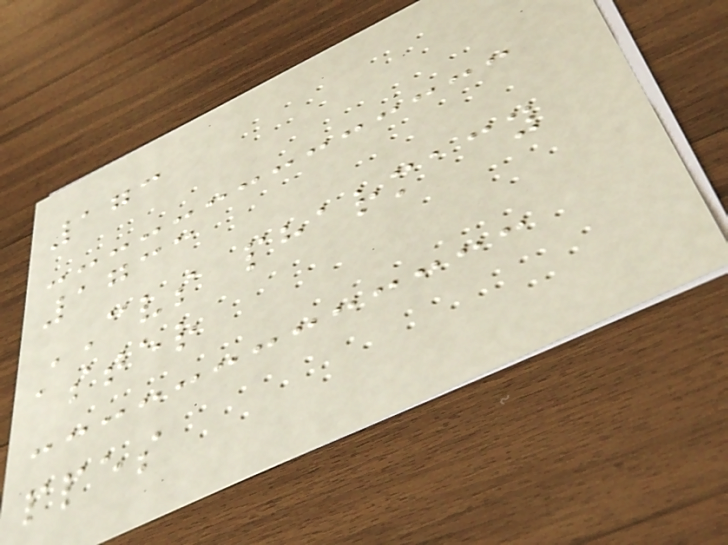173
1733
CVS pharmacy
aster
ppes
